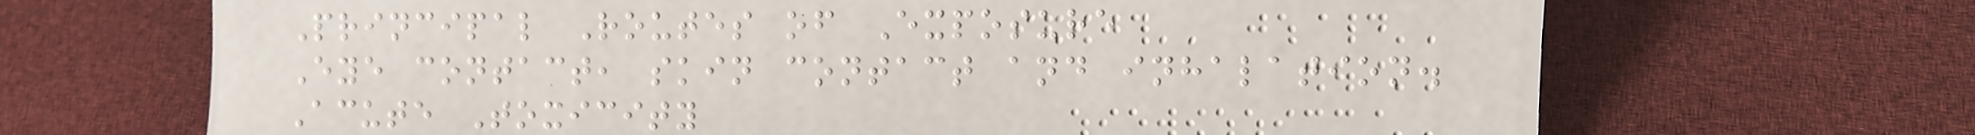Principal Routes of Exposure
Eye contact, skin contact and inhalation.
Acute Toxicity
